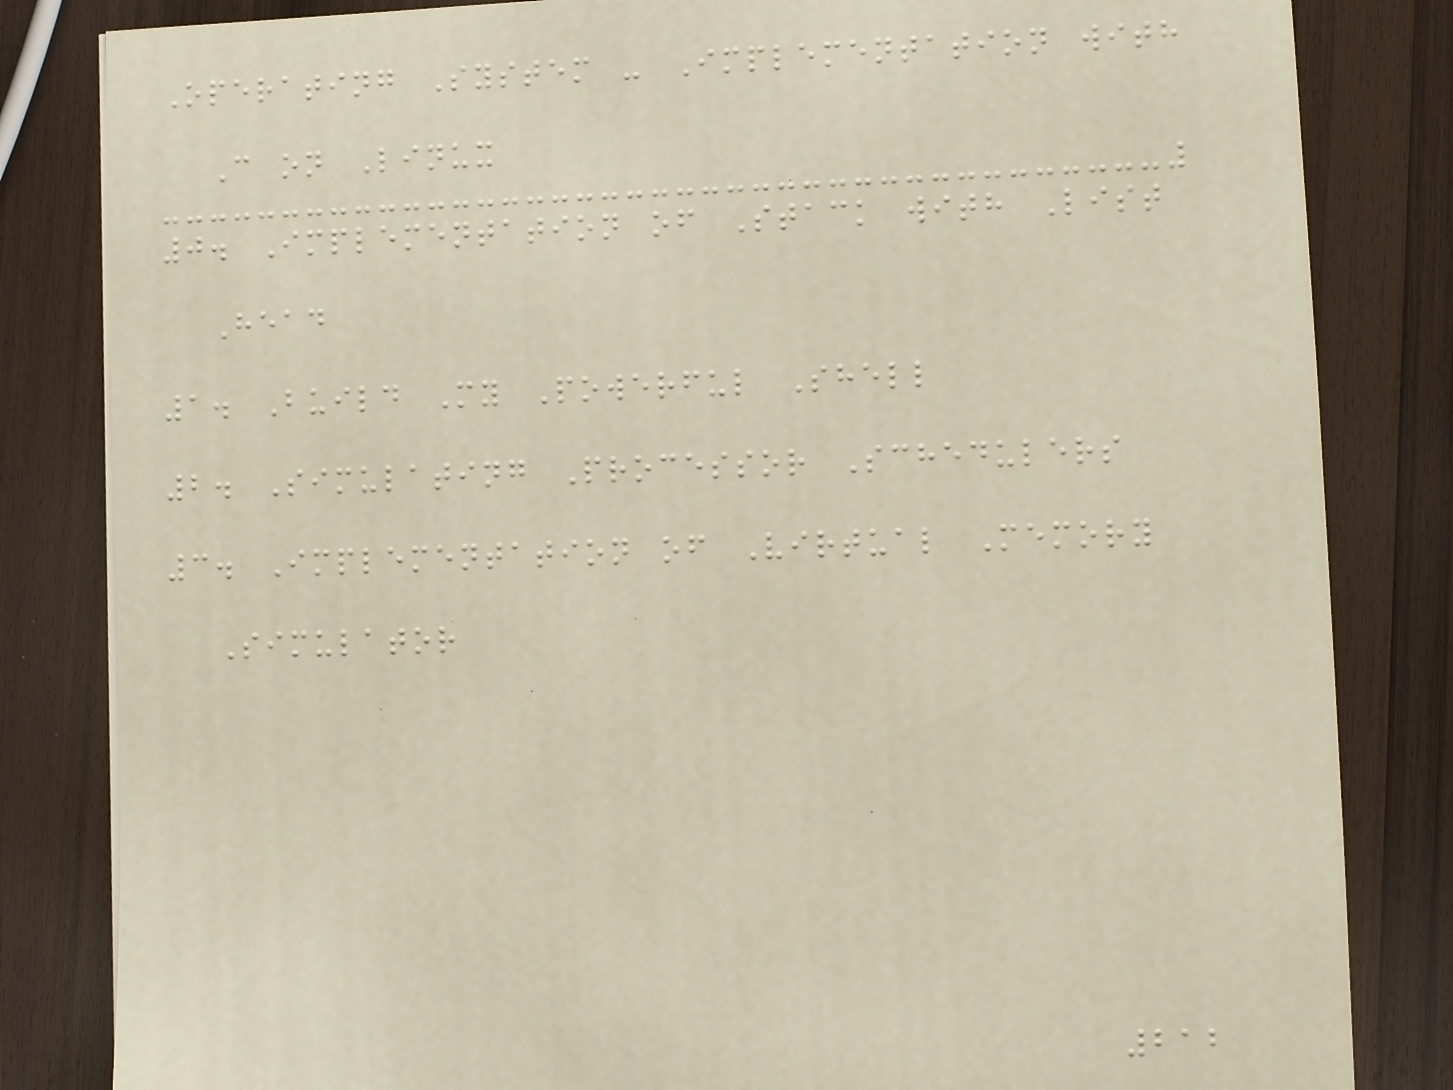Operating System - Implementation with
C on Linux
0. Implementation of Stack with List
Head
1. Build My Powerful Shell
2. Simulating Processor Schedulers
3. Implementation of Virtual Memory
Simulator
212
